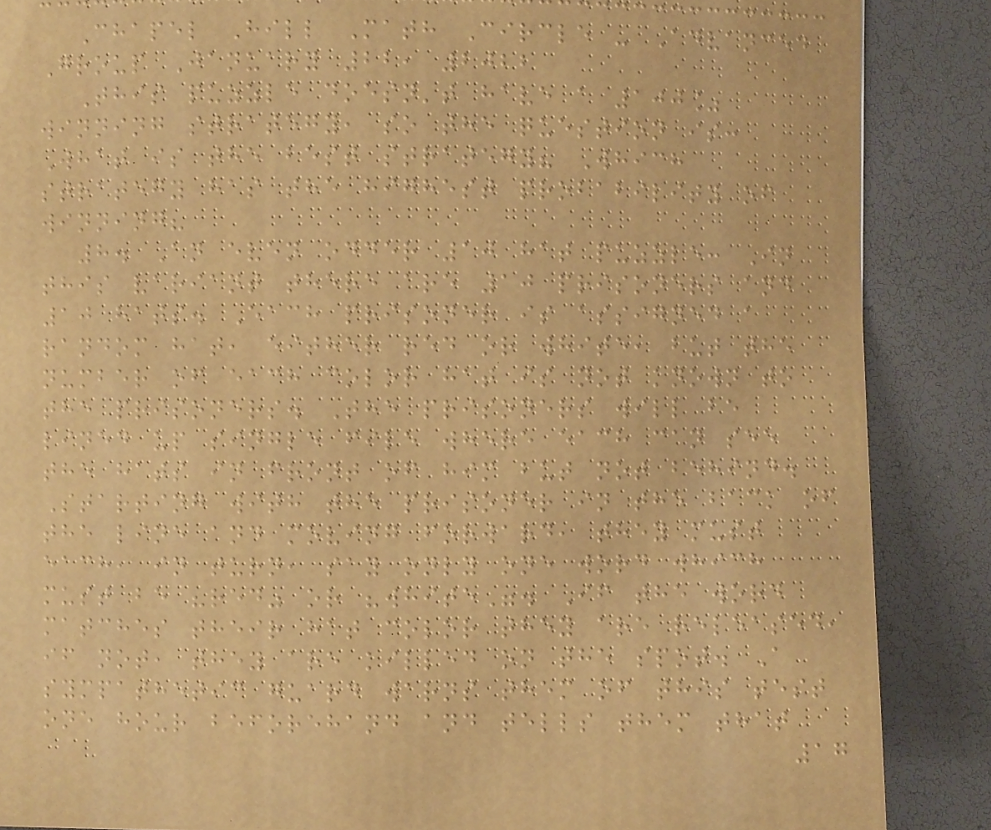Chapel Hill Math Circle - Advanced
Group January 22, 2022
This puzzle doesn't have a 100%
winning strategy, so the question is:
What is the best strategy? Which
strategy has the highest probability of
winning?
8. An even odder 10 hat puzzle: In
this variant there are 10 prisoners and
10 hats. Each prisoner is assigned a
random hat, either red or white, but the
number of each color hat is not known to
the prisoners. The prisoners will be
lined up single file where each can see
the hats in front of him but not behind.
Starting with the prisoner in the back of
the line and moving forward, they must
each, in turn, say only one word which
must be "red" or "white". If the word
matches their hat color they are released,
if not, they are killed on the spot. A
sympathetic guard warns them of this test
one hour beforehand and tells them that
17
